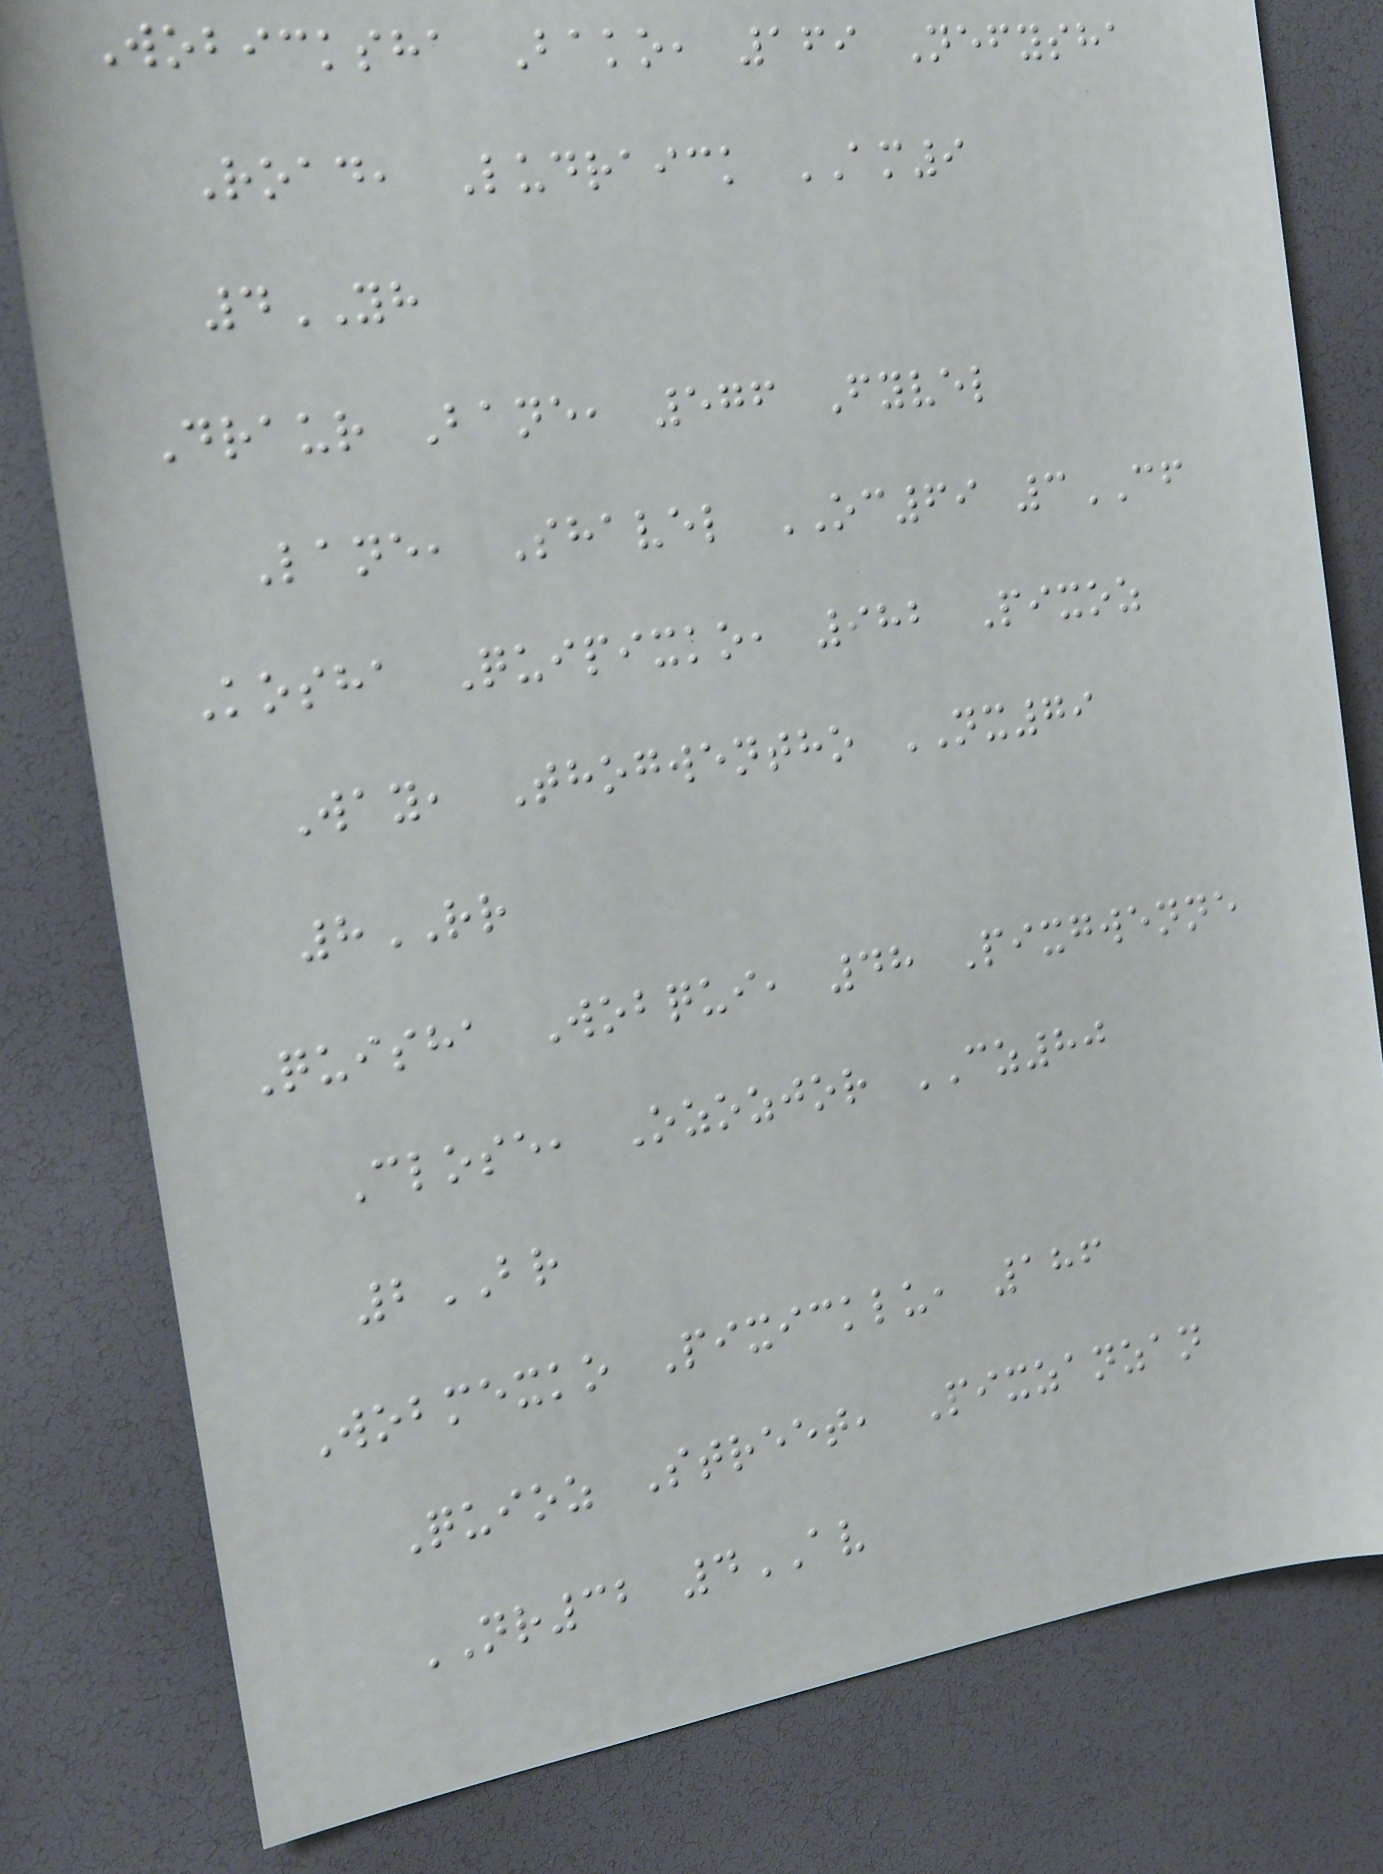Wobicksha Bako, 169 Nefysha
Road, Ludraick AM9
4YH
Draur Bane, 576 Fyvel
Lane, Shavel OC69 3CF
Kosha Quipixko, 982 Pixoz
Way, Thogwentho NX79
8RR
Quisha Wobqui, 48 Pixgwenne
Close, Ozozjor CZ80
2BR
Wobmexko Pixicklu, 186
Quioz Street, Pixzanzan
NR32 4AV
